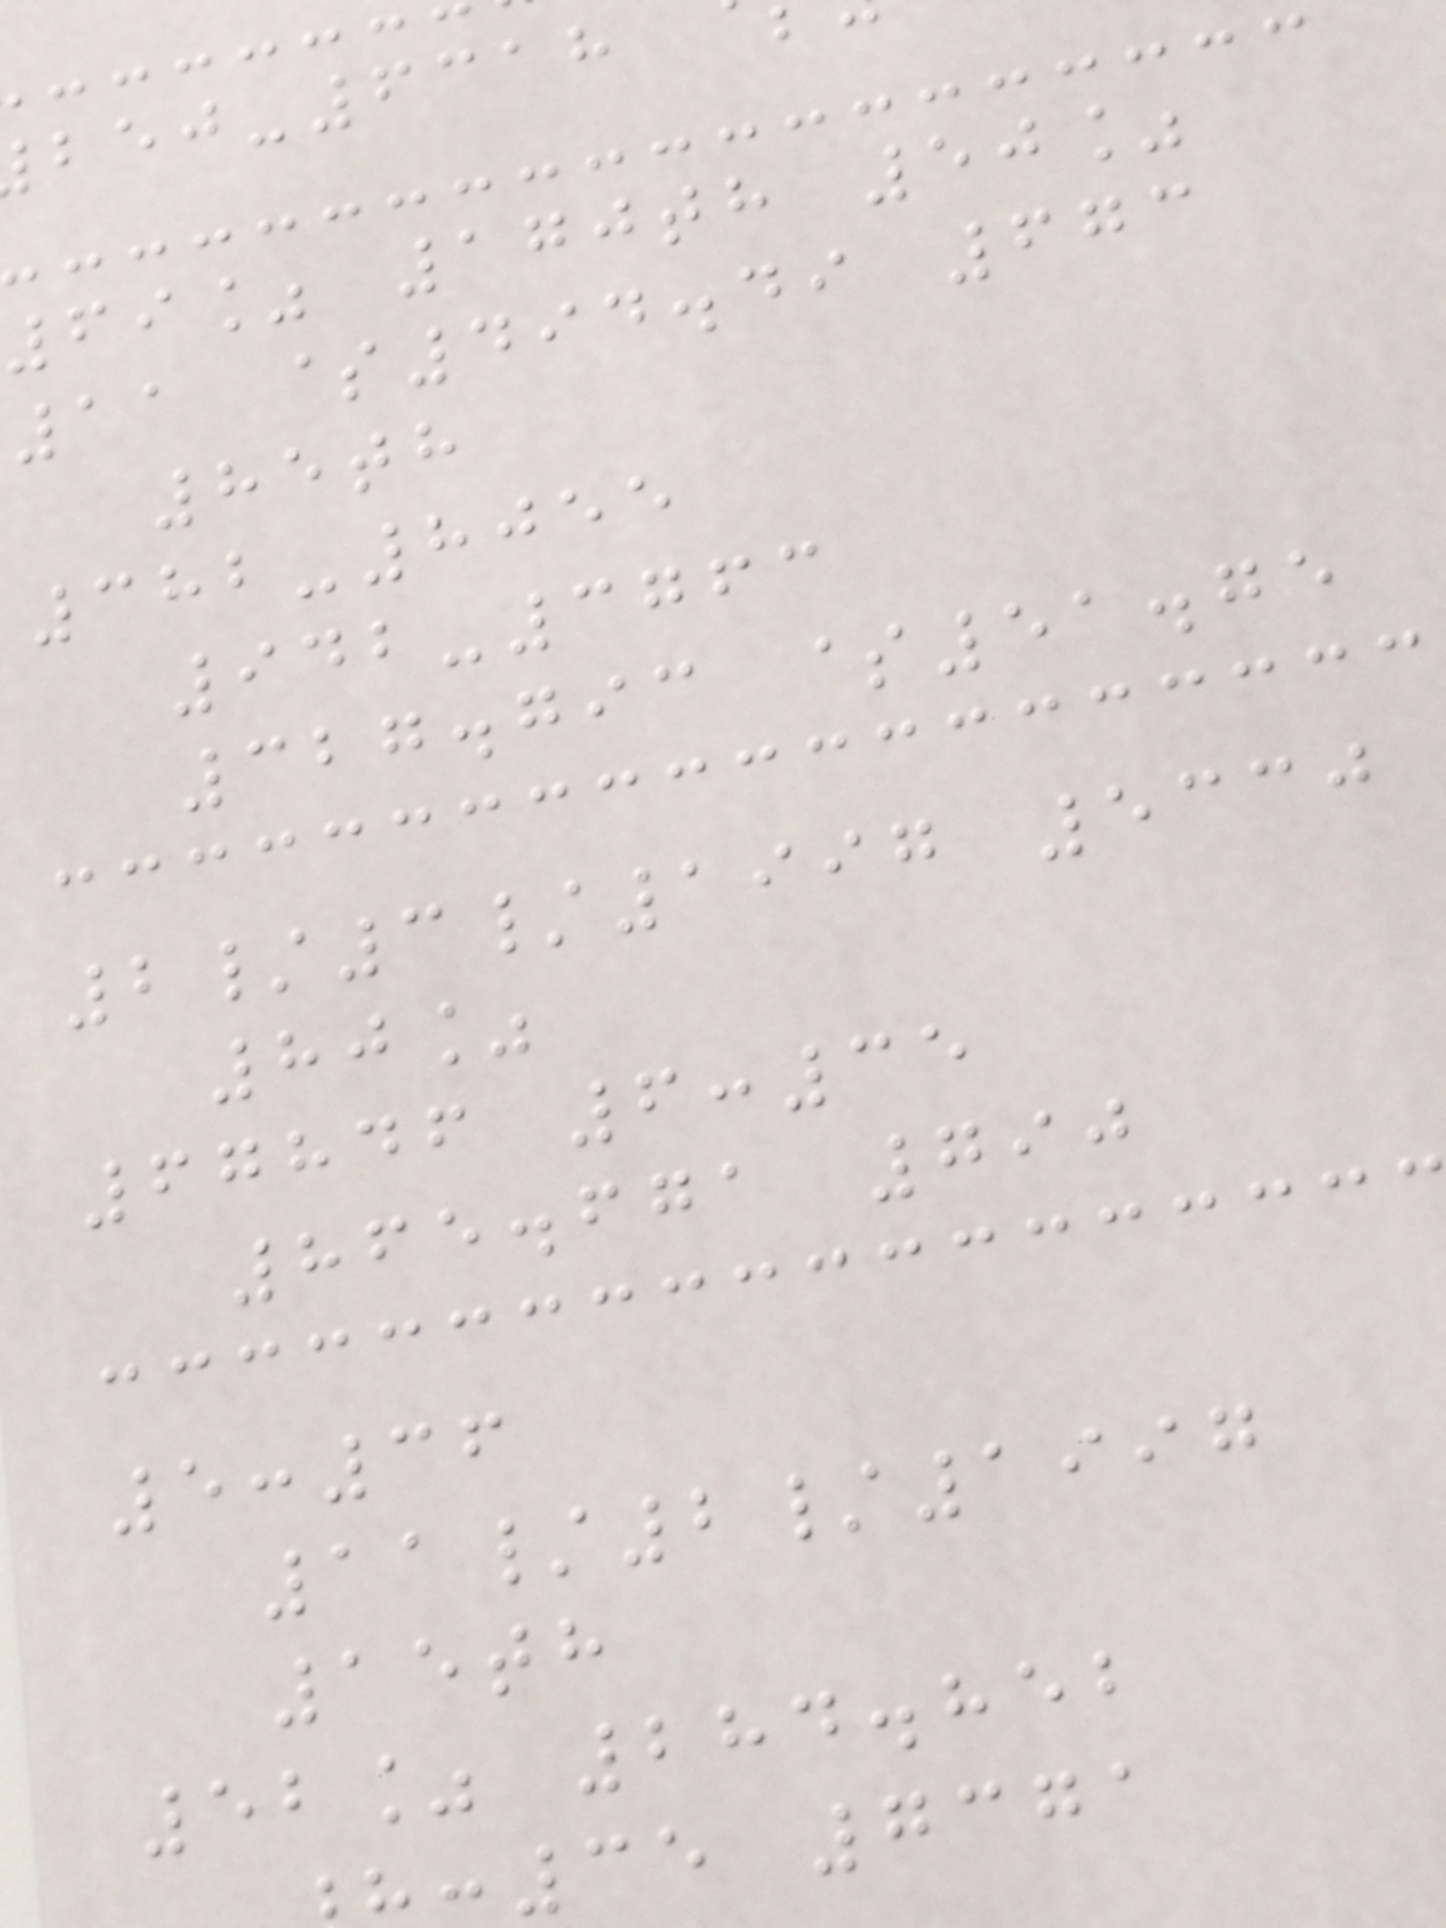-6318
69% 170th 50%
11 $494.49 673
85th
382-8055
942-3763
327.793 $51.75
2/3/1997 5330
80%
67846 6:35
865.671 790
5:36
11/2/1997
15th
52% 284.852
35 7371
